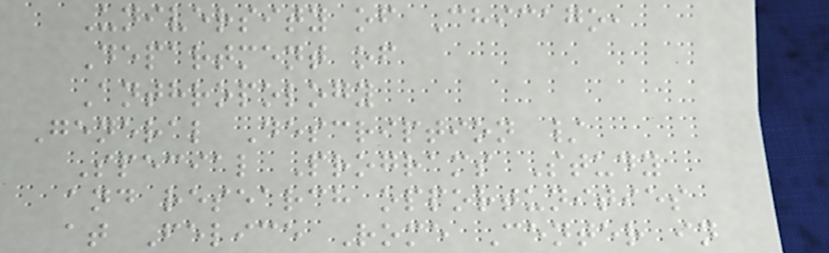University of Chicago,
Department of
Anthropology
General Description /
Special Programs Study
and research opportunities
at Felice Rome Center in
